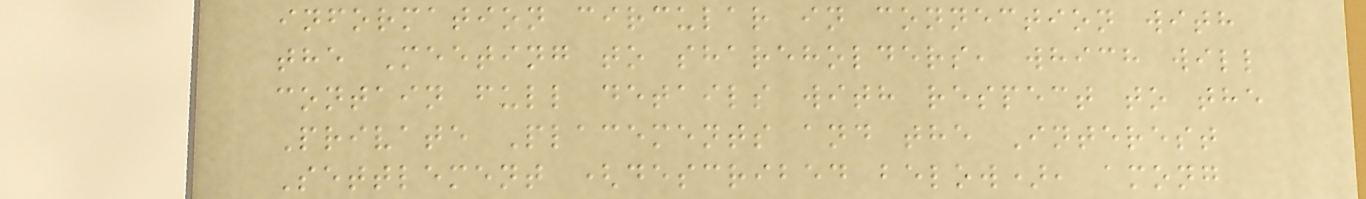information circular in connection with
the Meeting to shareholders, which will
contain full details with respect to the
Private Placements and the Interest
Settlement (described below), among
